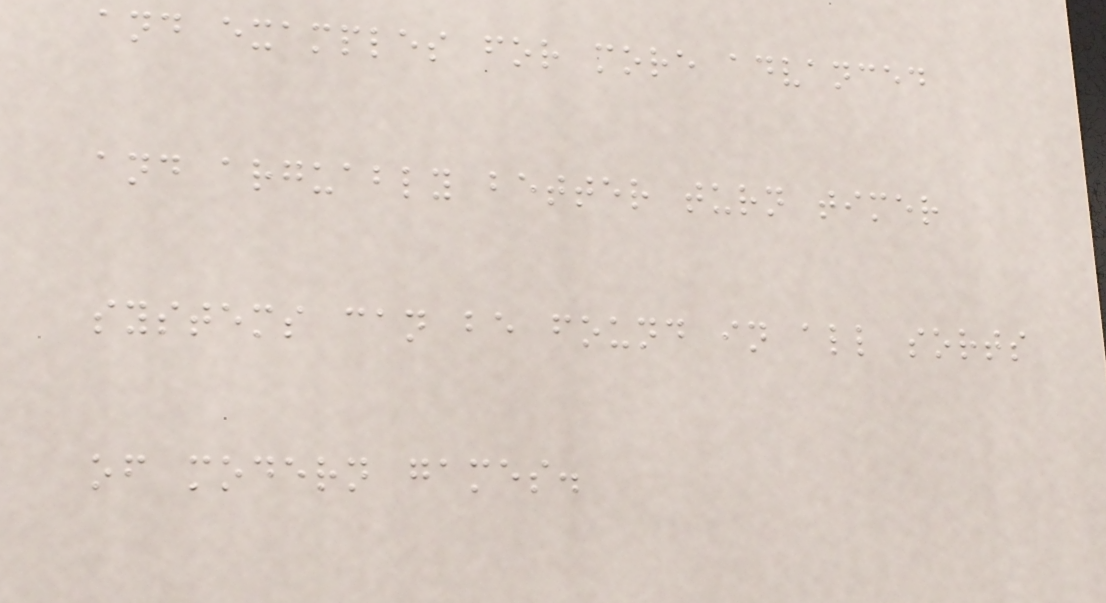and examples for more advanced
and arguably better turn timer
systems can be found in all sorts
of modern games.
